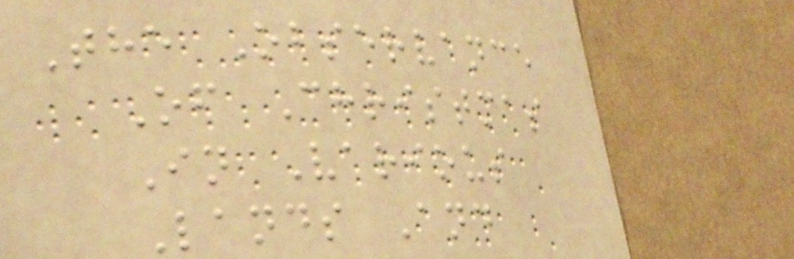The Observance
Of Christmas
In Various
Lands And
